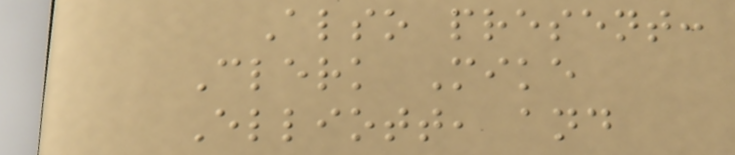Also present:
Clerk Mike
Elliott, and
